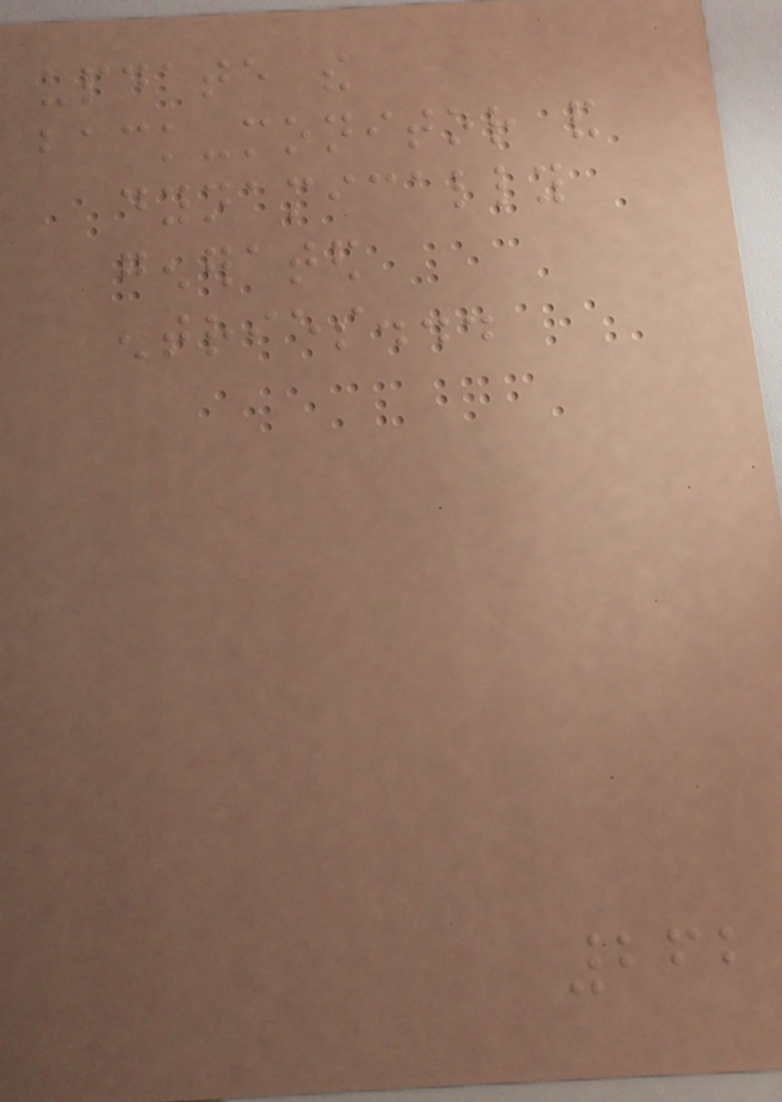update the
back-monitor and
dynamically
generated
entries...
262
